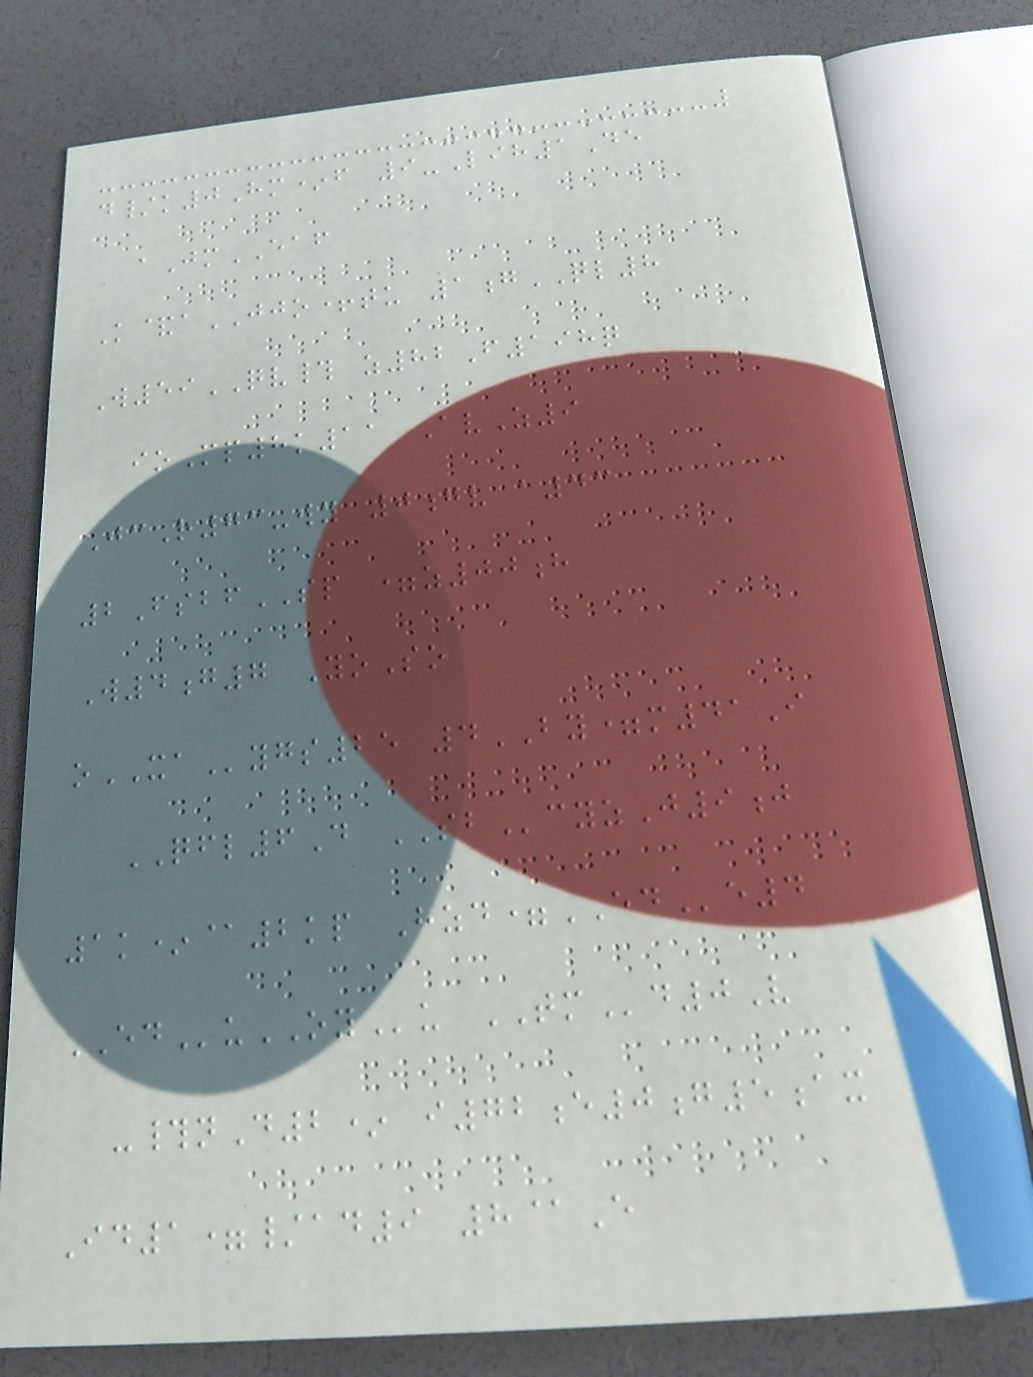d/k0Hm*f 9-Lih1De
aJmEAF
K&aJJO+tu 1gQL8
W59QV# z82F198q
ioMp8k11 AvZ9
JcR73-wy 0gv a43
2FsbfSP =z00h
W4g7 YoSo
oXAygs25 4BY=m41I
QFL6D SBcyzJ9j
1k*@2kp Hzd=EDe4
EDuOYu TMd0V
-#nD2* i72e0g5ax
Id1=/ad9 8@E
